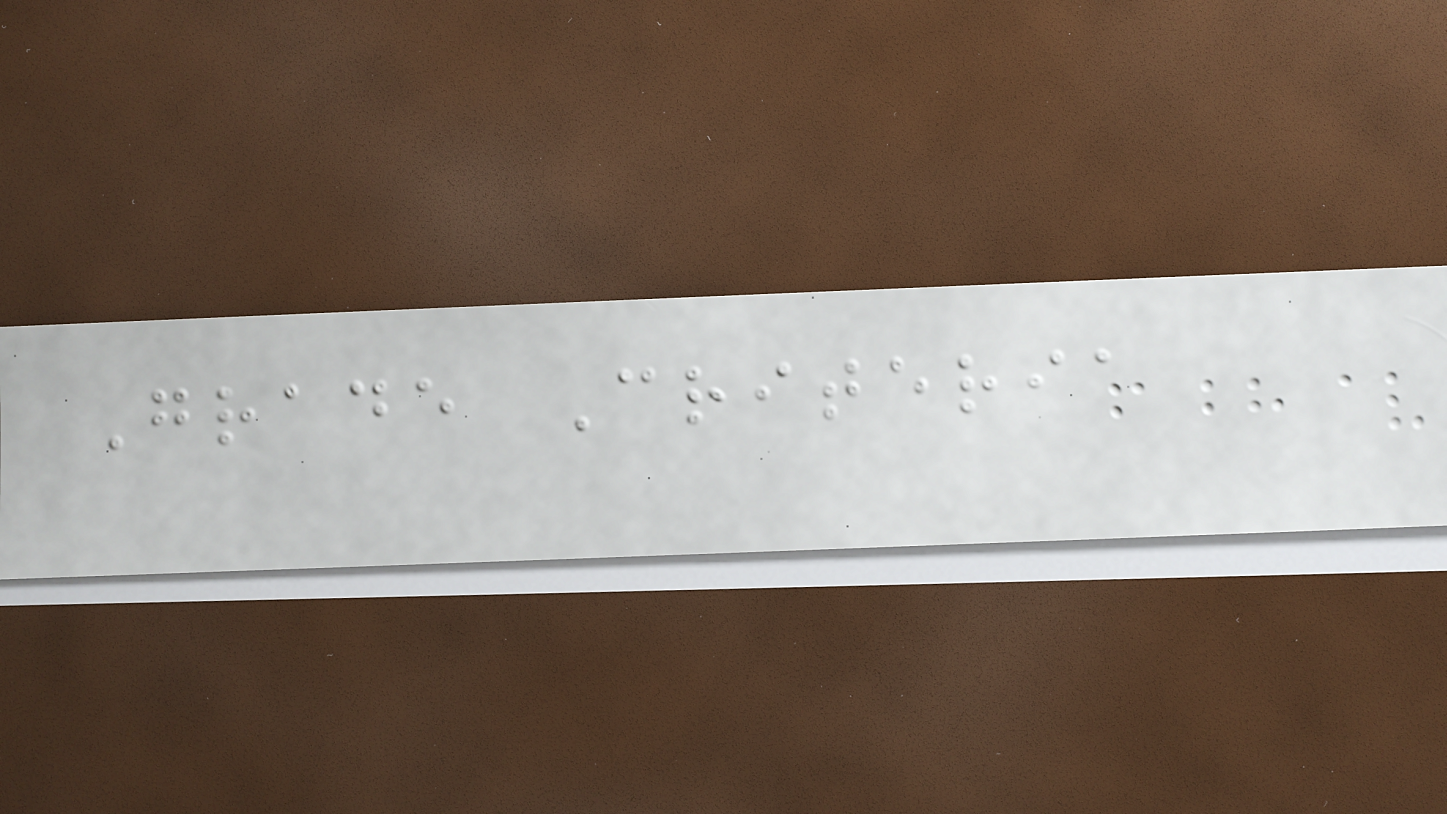Grade Criteria
